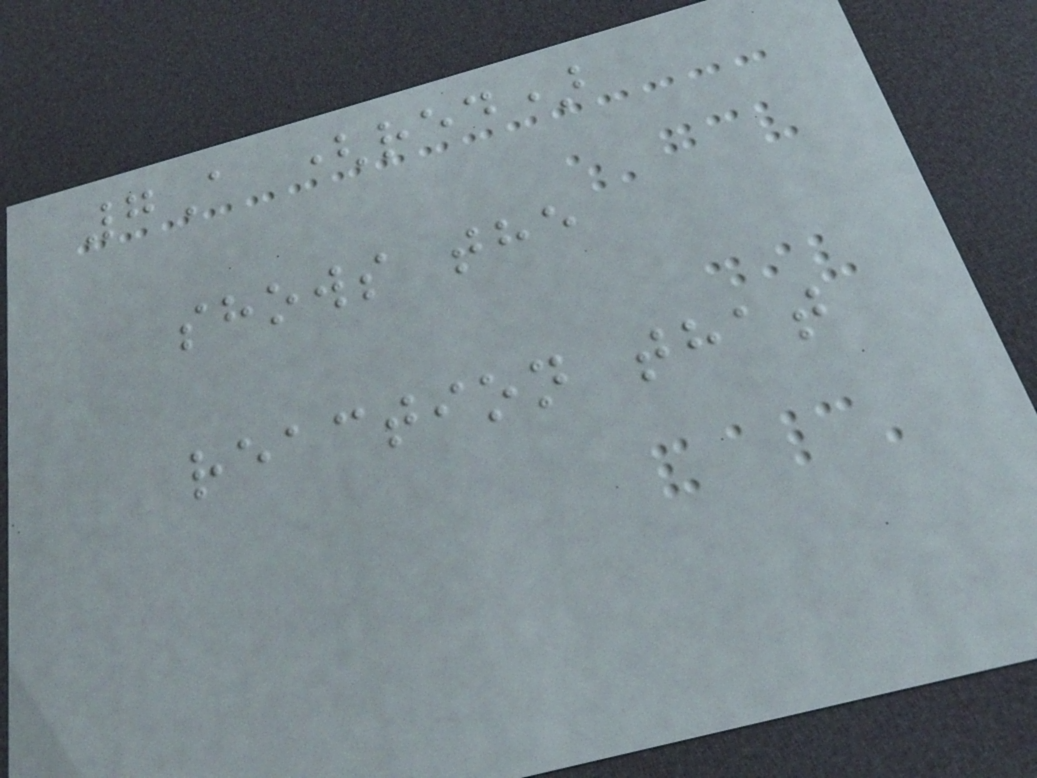7A (red)
shows the
reaction that
